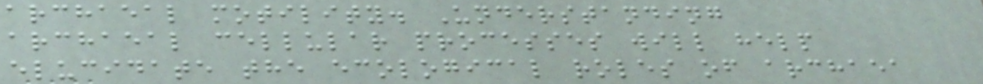archaeal motility. Understanding
archaeal cellular processes will help
elucidate the ecological roles of archaea
